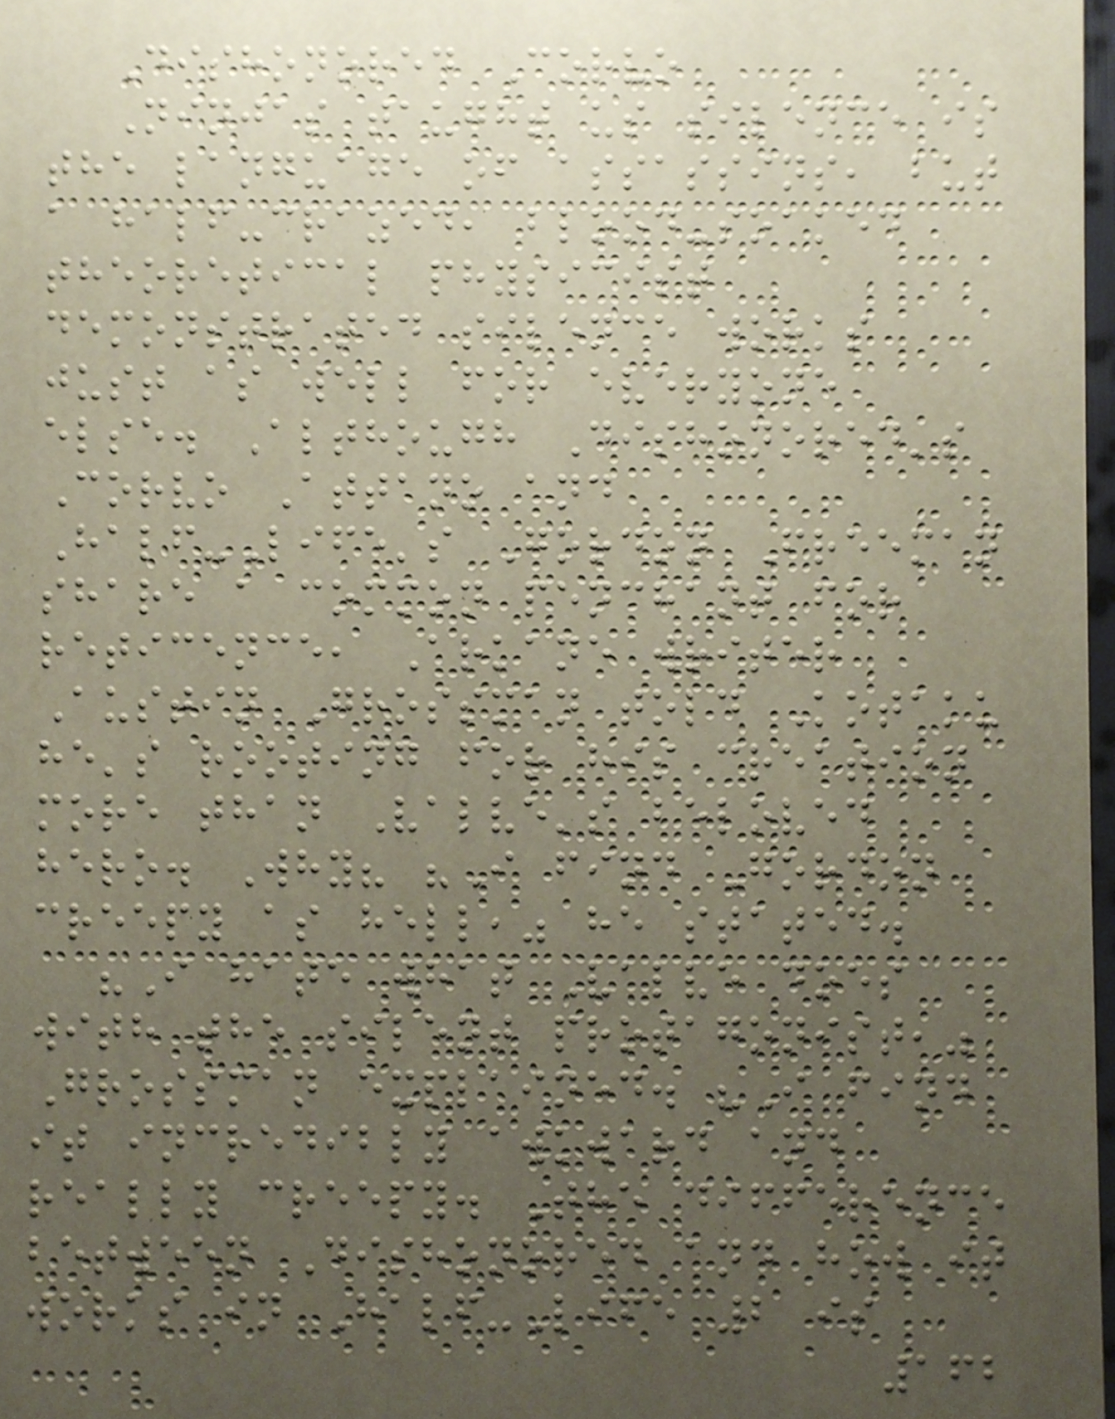Dishonored Corvo
Ninjas taught us silence is
the language of assassins, but
a half-crazed, blood-soaked
theoretical physicist
demonstrated silence works
just as well for everyone
else. Although Dishonored's
Corvo Attano and
Half-Life's Gordon Freeman
share a common penchant for
reticence, Arkane writer
Austin Grossman told Kotaku
he's rooting for his creation
more than Valve's beloved
hero. Why? "I find Gordon
creepy as hell," he stated.
"I hate what Valve does
with the silent protagonist,"
Grossman explained. "I find
it incredibly awkward and
really creepy. The difference
between Dishonored and how it
works in Half-Life 2 is
162
